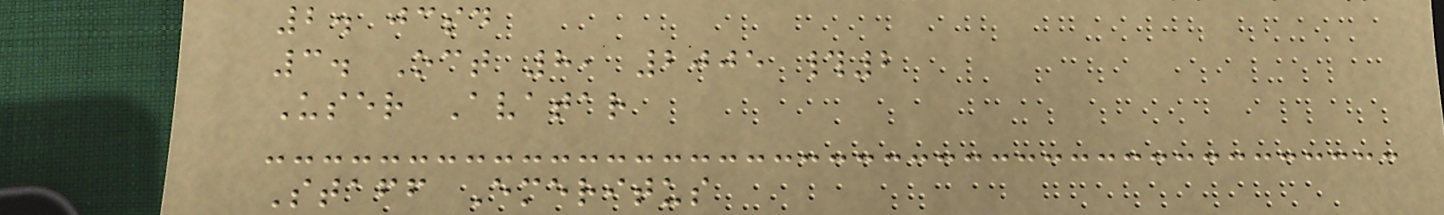2. jcsd
3. Oct 8, 2005 #2
User Avatar
Staff Emeritus
